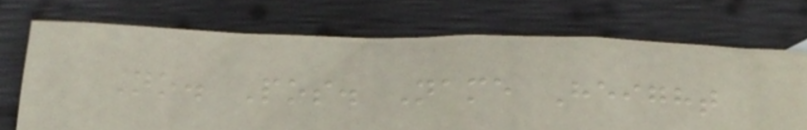No. Pos. Name Height
